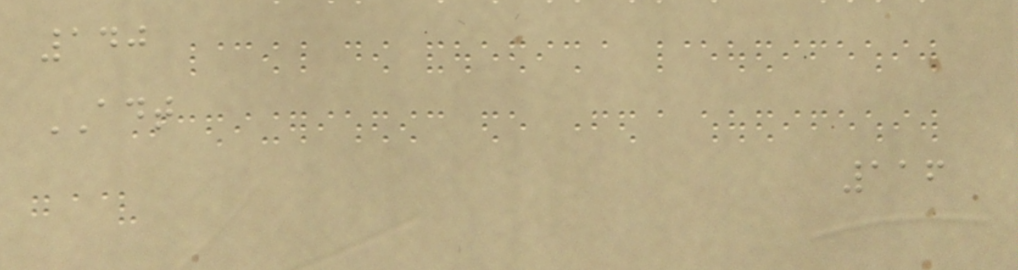140
ADT
116
